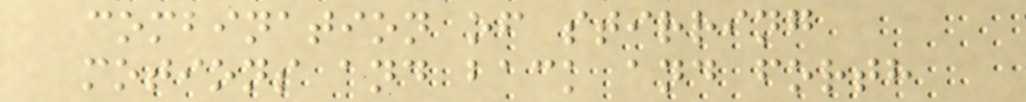combination of stirring
motions and back and forth
